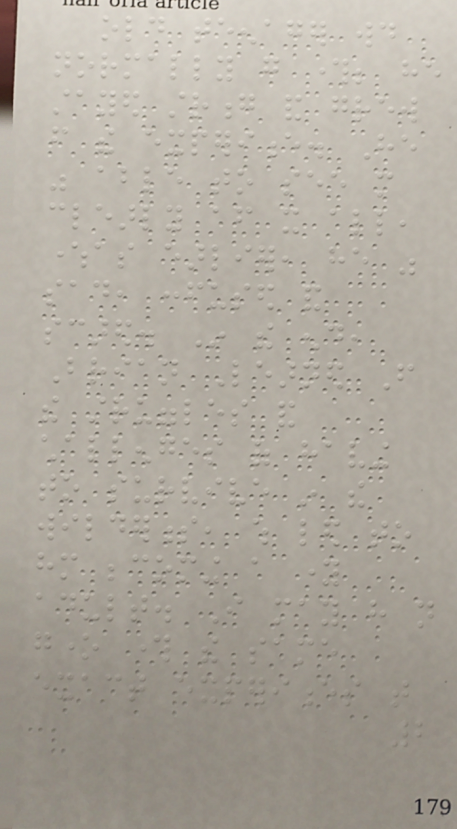old teenager would
normally go through; he
stayed strong and grew
from the experience. He
was able to see more
clearly after it all,
whereas earlier, he was
sad, confused and
scared. In the end,
Brian Learned From
the struggles and
challenges of having
to survive in the
wilderness, which led to
him becoming a young
adult. I may have not
gone through the same
exact experiences that
2
